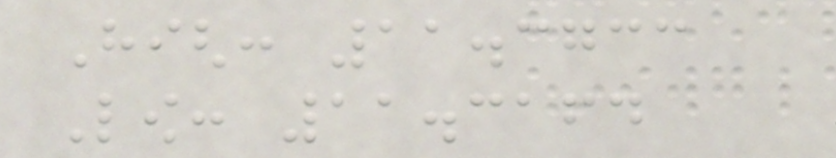High: 11.3733
Low: 11.3164
